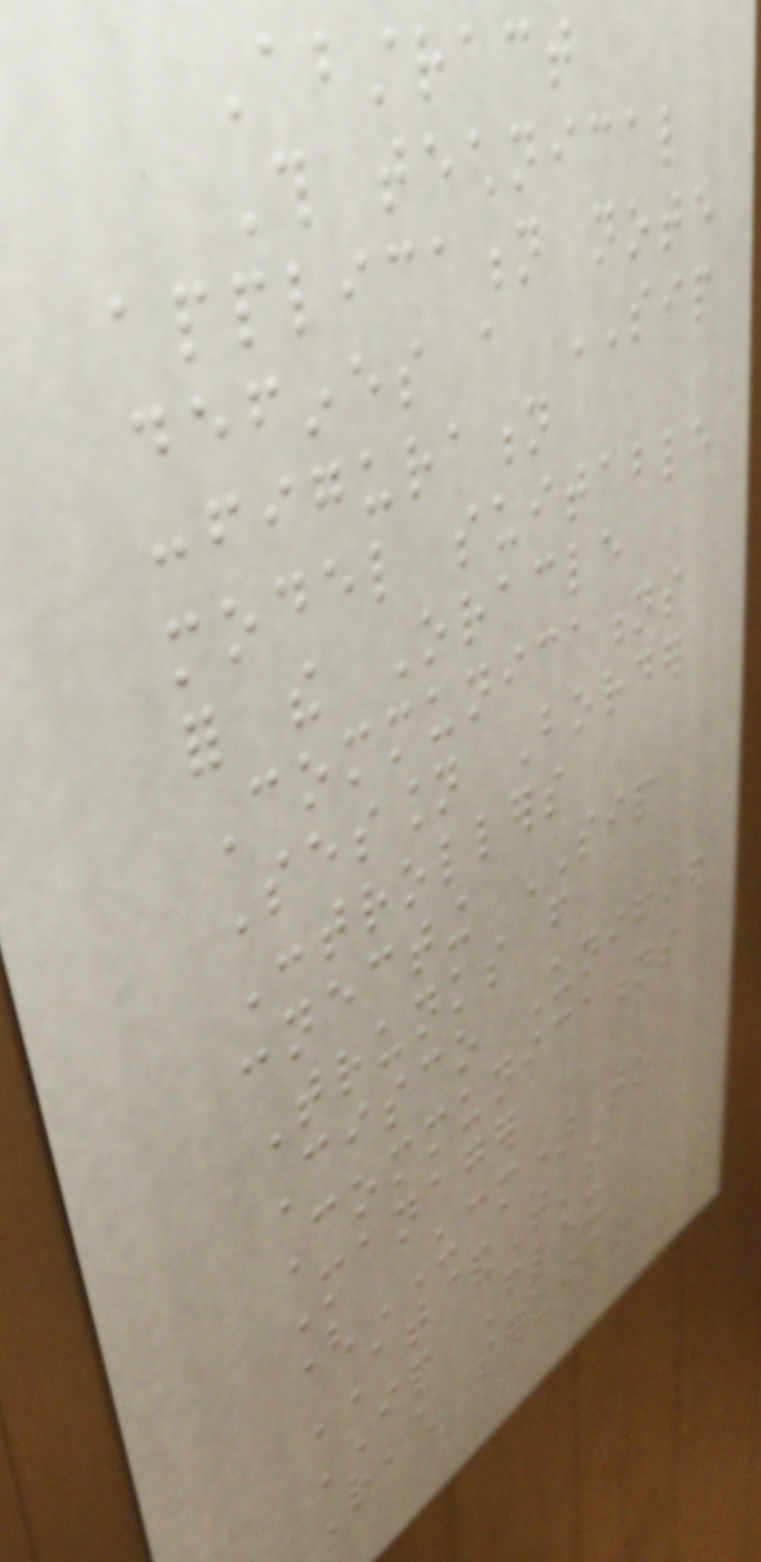Abstract
This technical
application note
defines a SIP
configuration
model suitable
for the Oracle
Communications
Session Border
Controllers
connecting SIP
Trunks from
Cisco Unified
Communications
Manager
(UCM) to
AT&T's
IP Flex
Reach service.
